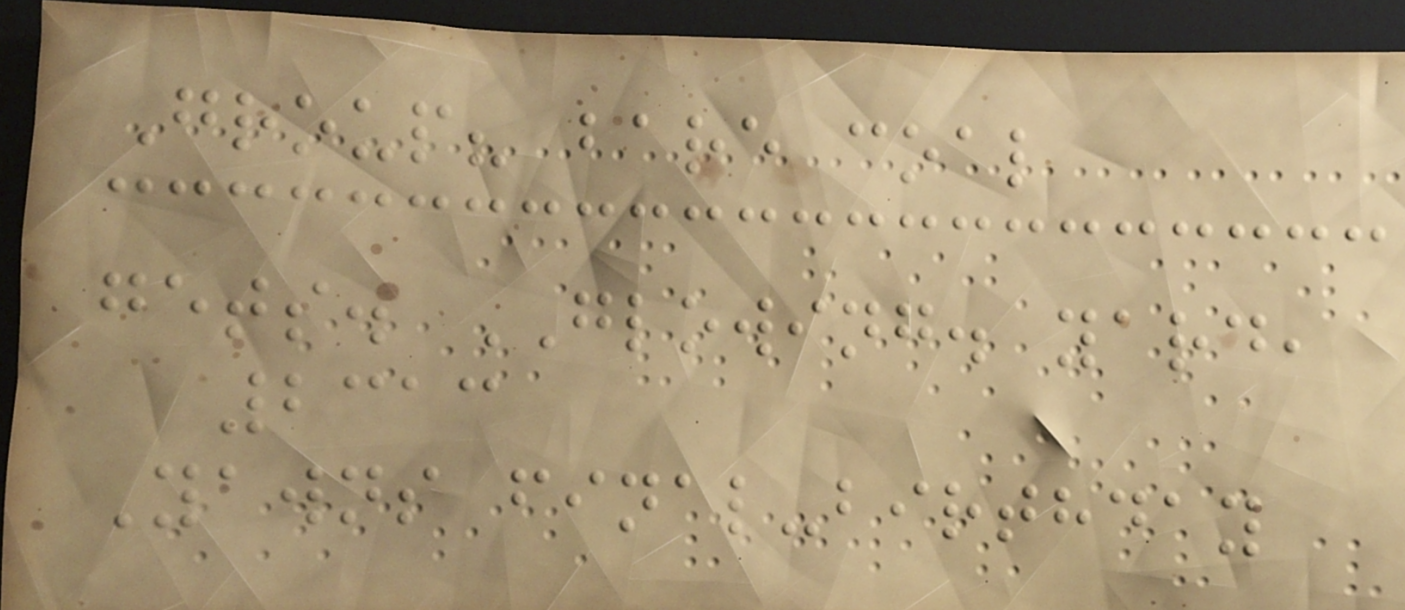Group? bare coal
gets. GLOWING. yard,
2313
Yawns final-birthday
